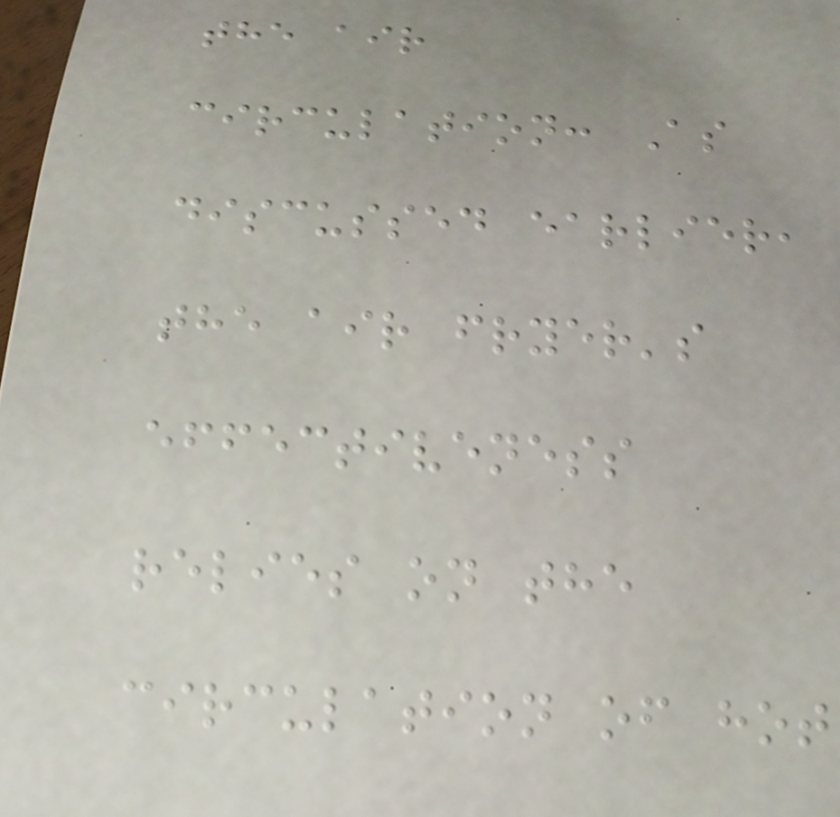the air
circulation: As
discussed earlier,
the air fryer's
effectiveness
relies on the
circulation of hot
